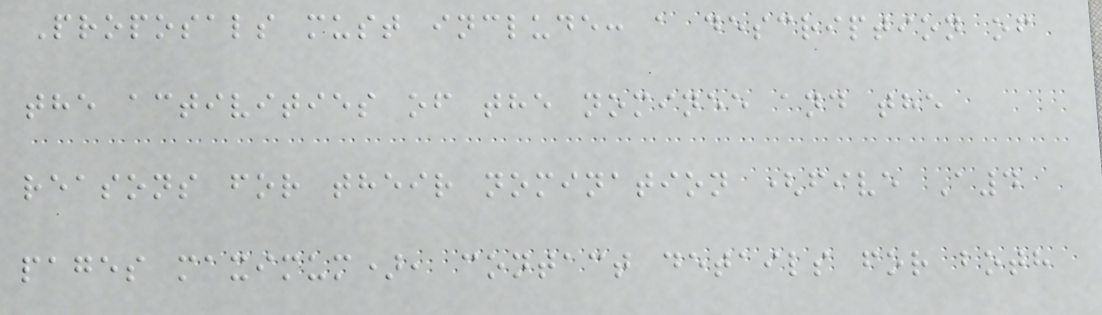Proposals must include: a description of
the activities of the nominee and the
reasons for their nomination (five A4
pages maximum), contact details for both
